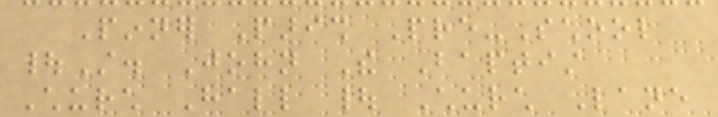Pinner Parish Pre-School
|St. John The Baptist
Church Hall | Church Lane
